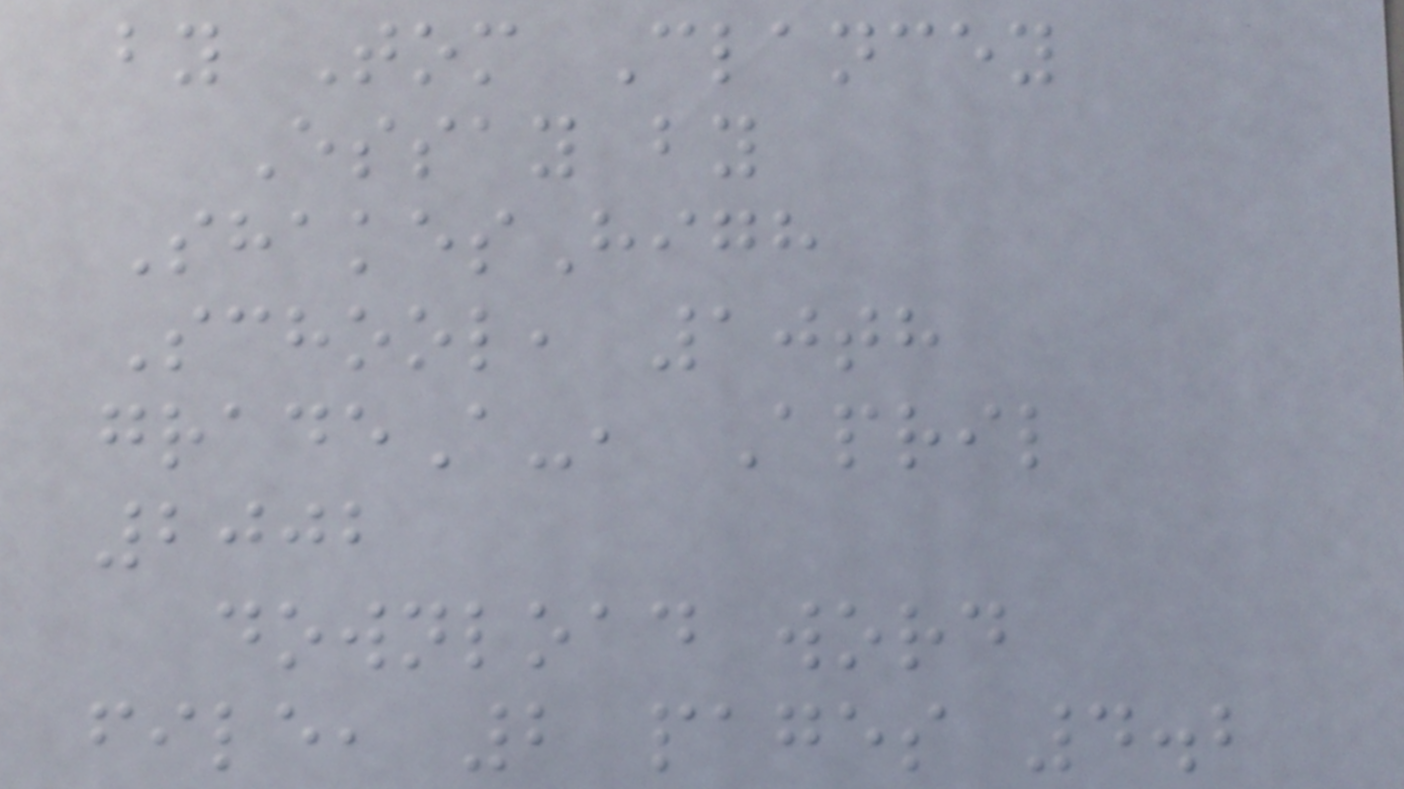by Tom Clancey
Essay by
ShakesHigh
School, 10th
gradeA-, April
2002
download word
file, 2 pages 4.2
